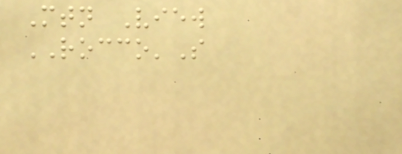Mtn View
ROCCO'S
